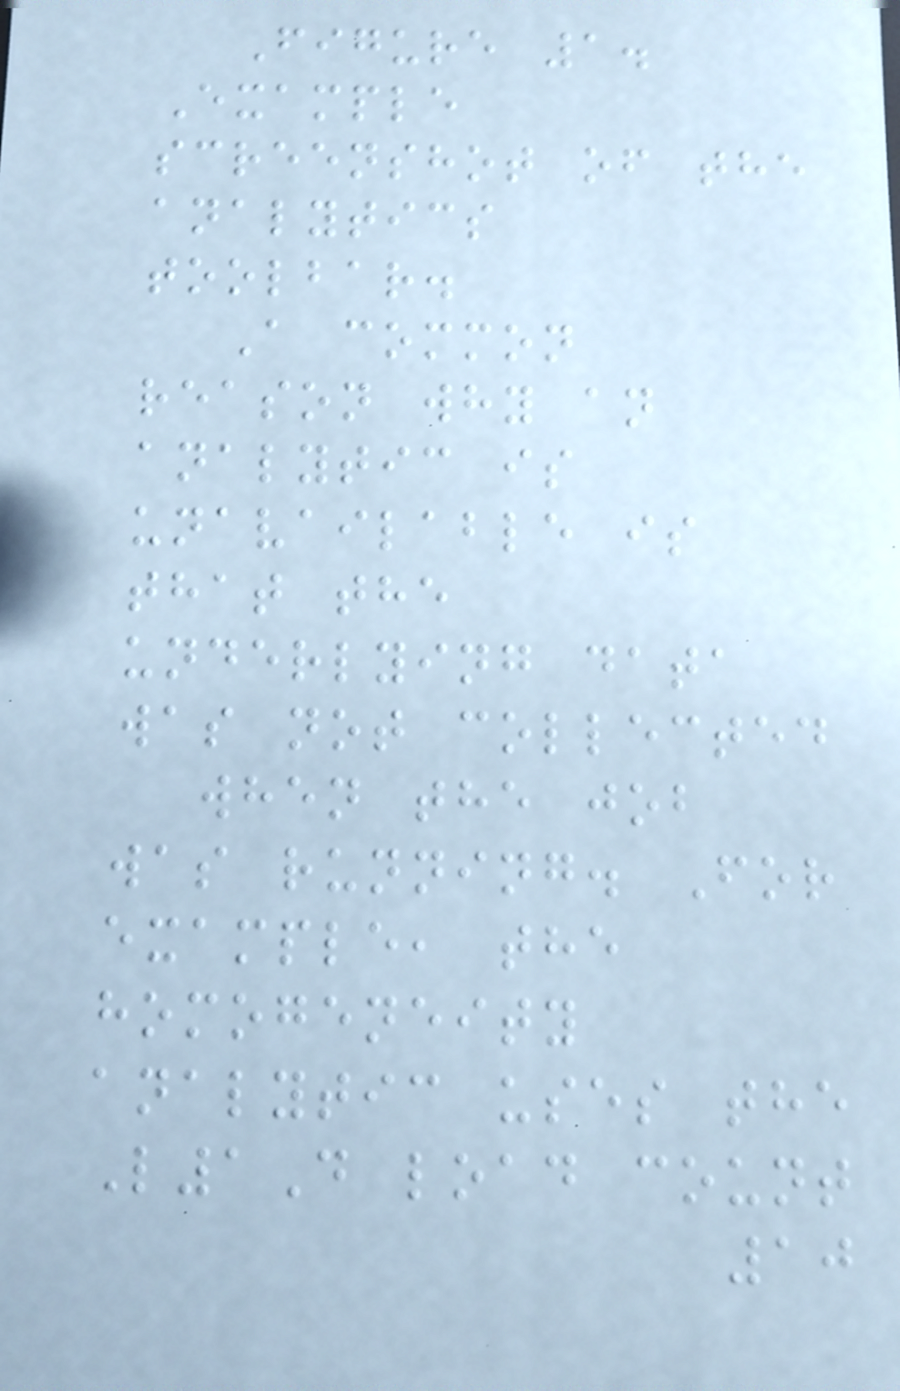Figure 1.
Example
screenshot of the
analytics
toolbar.
A common
reason why an
analytic is
unavailable is
that the
underlying data
was not collected
when the job
was running. For
example, the
homogeneity
analytic uses the
L1D load count
10
